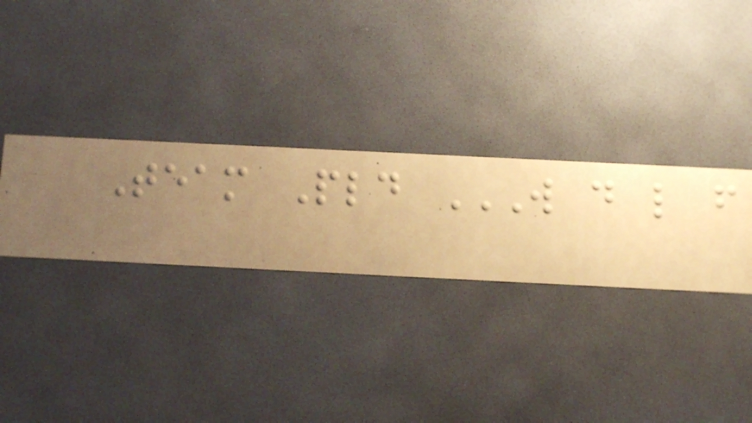Team Pld W D L F
